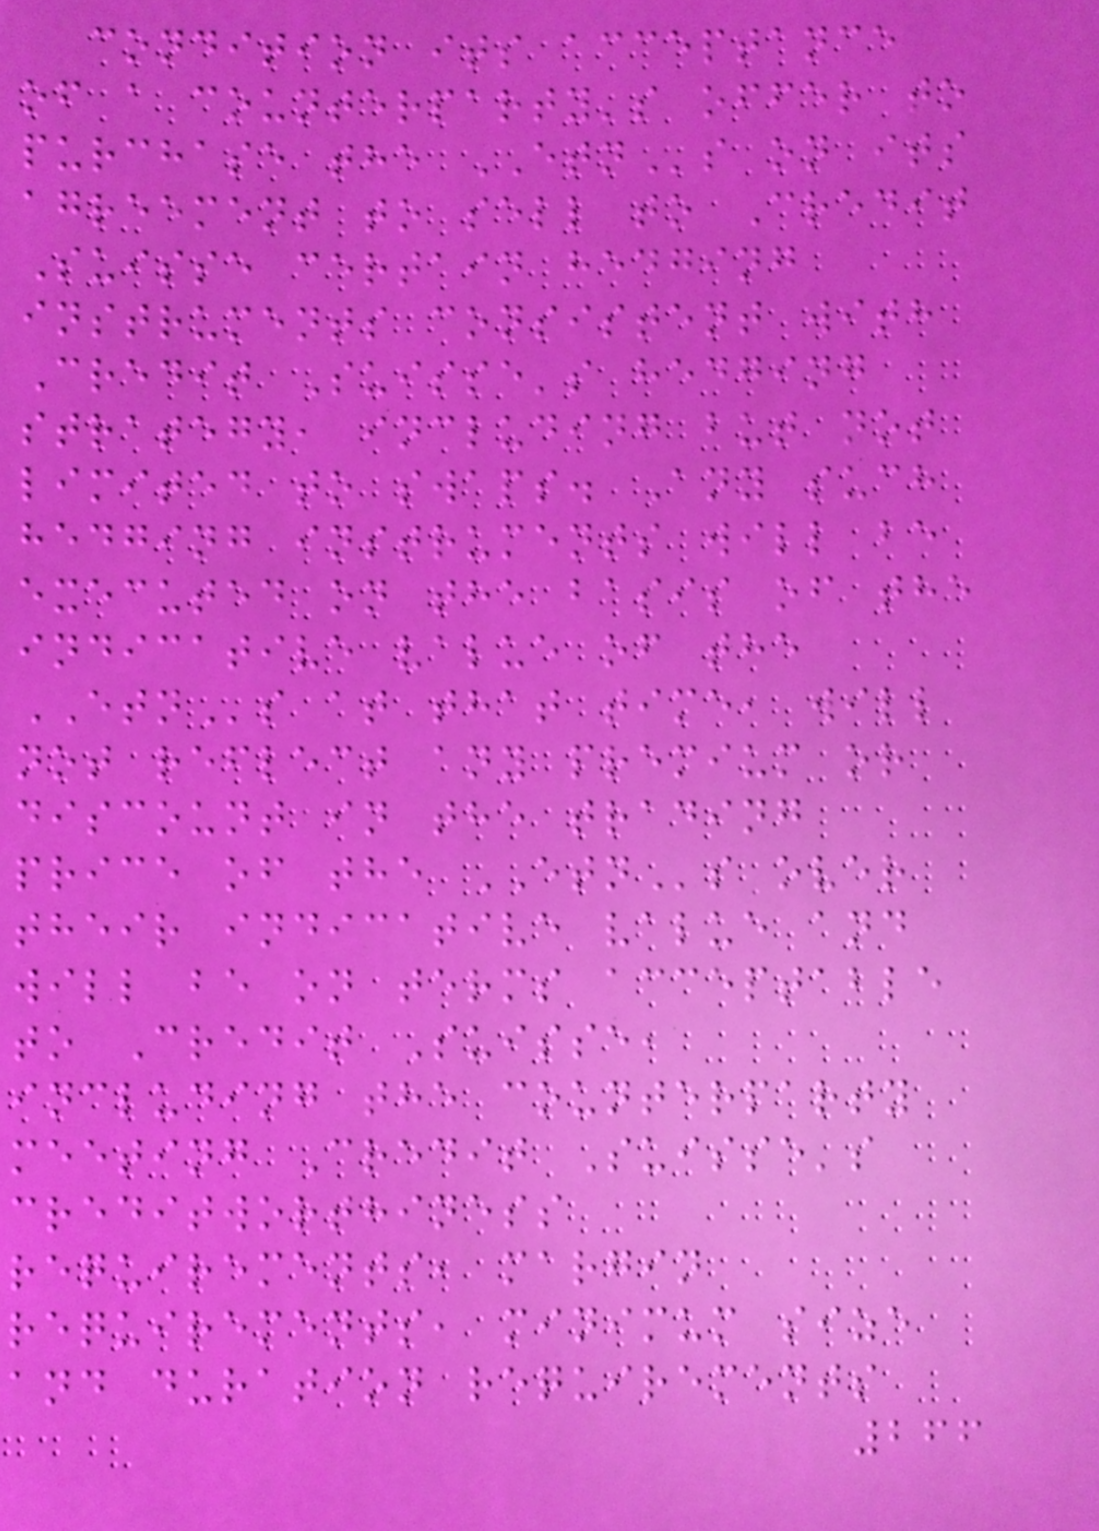condition its acceptance
of a counterparty's offer to
purchase the ETNs on its
agreement to sell to Credit
Suisse certain hedging
instruments consistent with
Credit Suisse's hedging
strategy, including but not
limited to swaps. Any such
hedging instruments will be
executed on the basis of the
indicative value of the
ETNs at that time, will
not reflect any premium or
discount in the trading
price of the ETNs over
their indicative value and
will be on terms acceptable
to Credit Suisse,
including the counterparty
meeting Credit Suisse's
creditworthiness
requirements, margin
requirements, minimum size
and duration requirements
266
